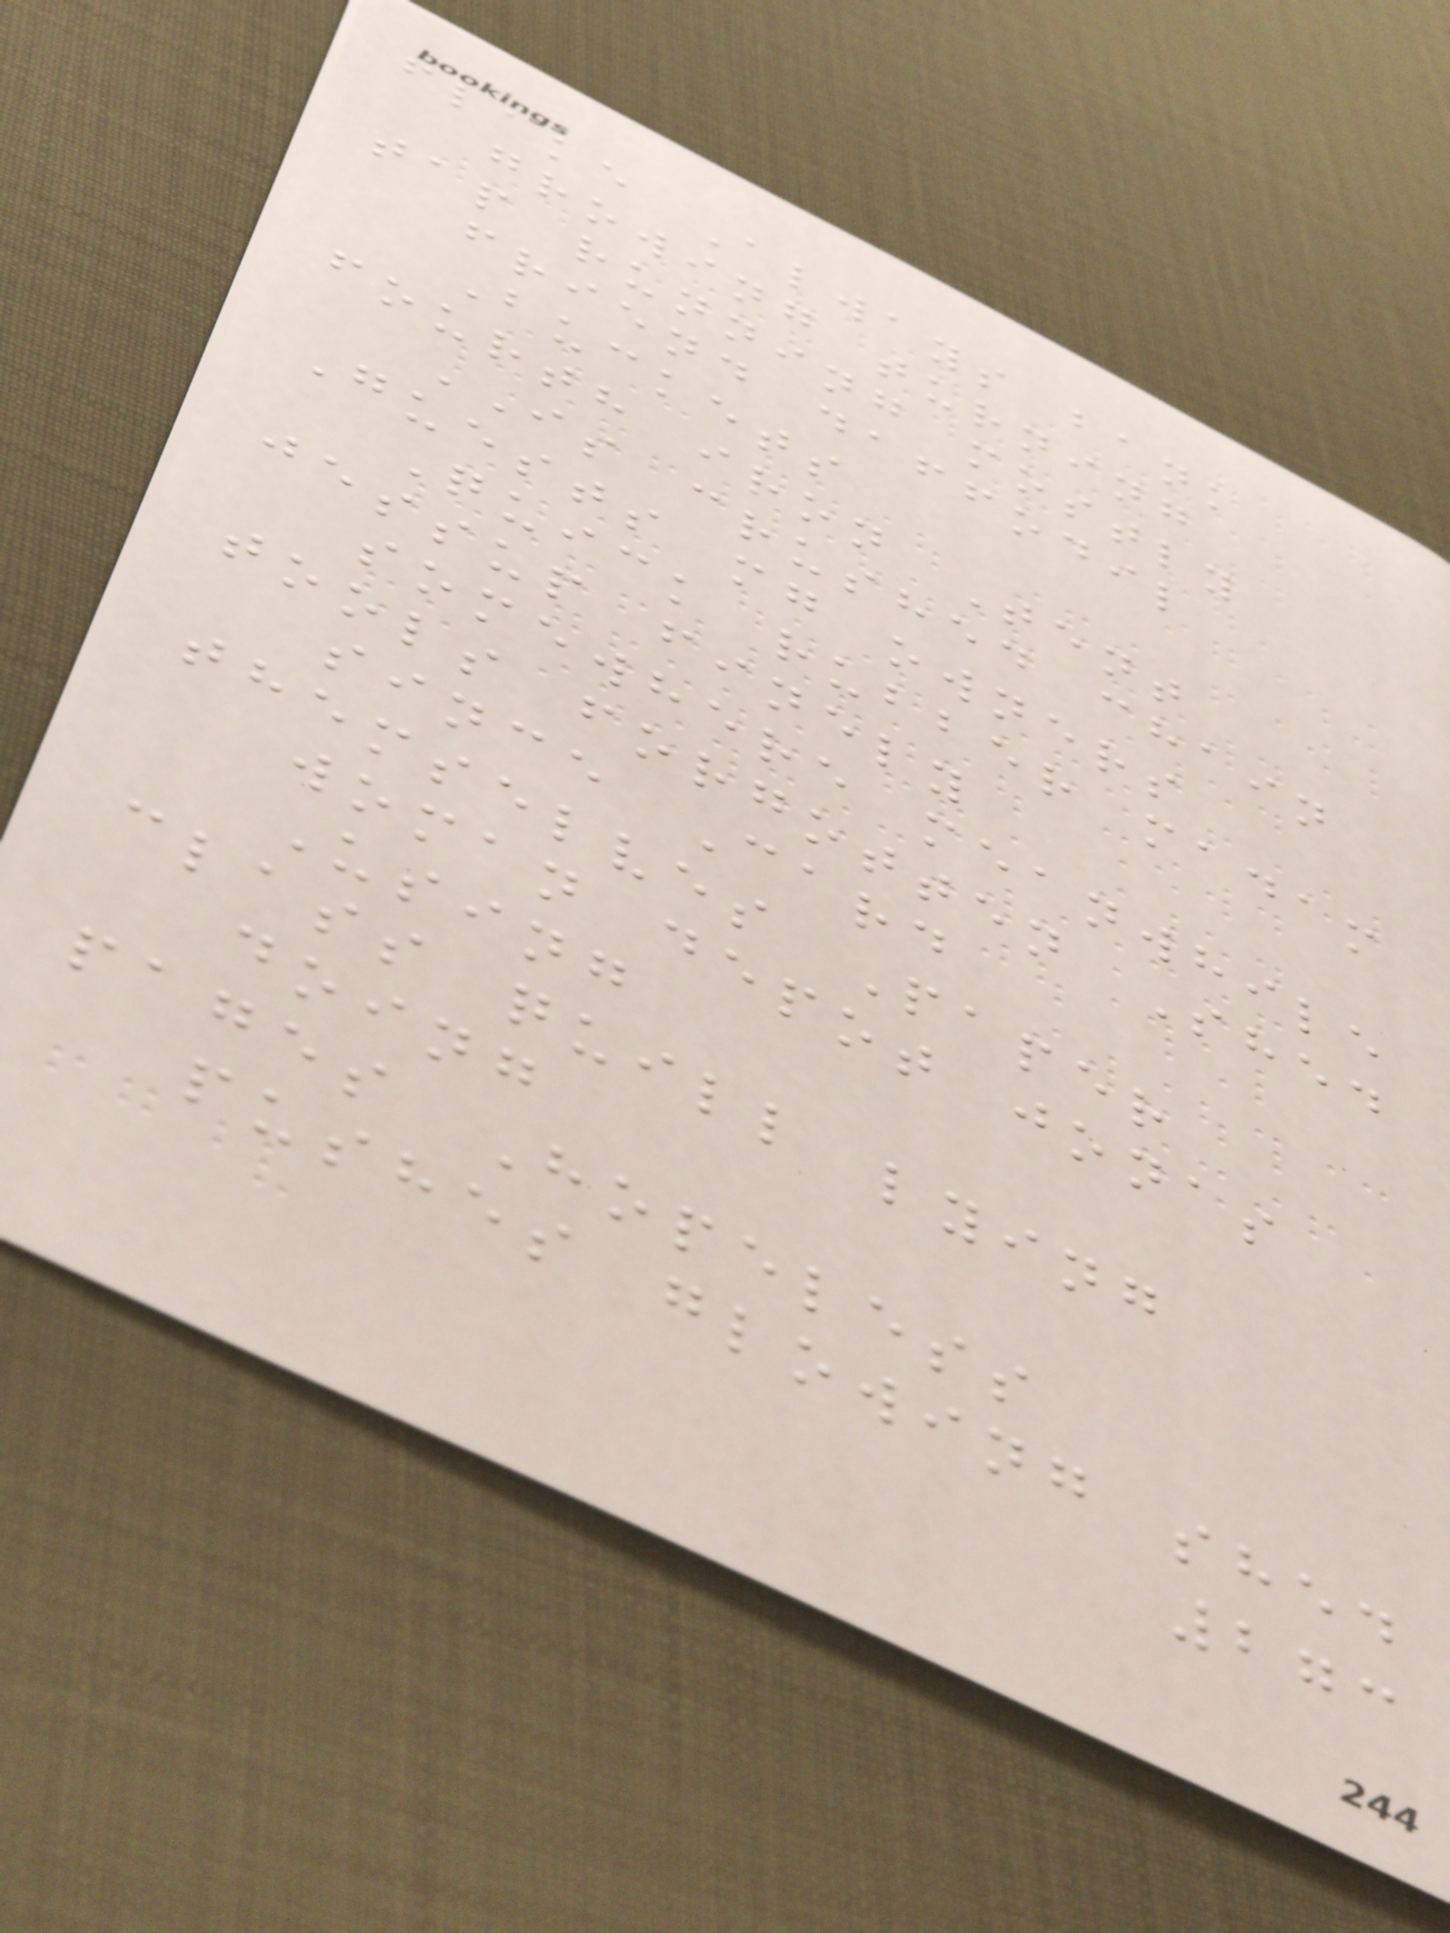flake Always bank
growing turning
tap running mostly
friend daffodil
Buckets
fourth iron Tent
IS crushed chain
Guests mg owners
Quick rubber madam
jessup finely
somewhere meanwhile
tools forgotten Shed
since Card
themselves Paper
woman depot jonas
Using
class quill lying
doing
pages Hopeless
pushes glowing shed
273
